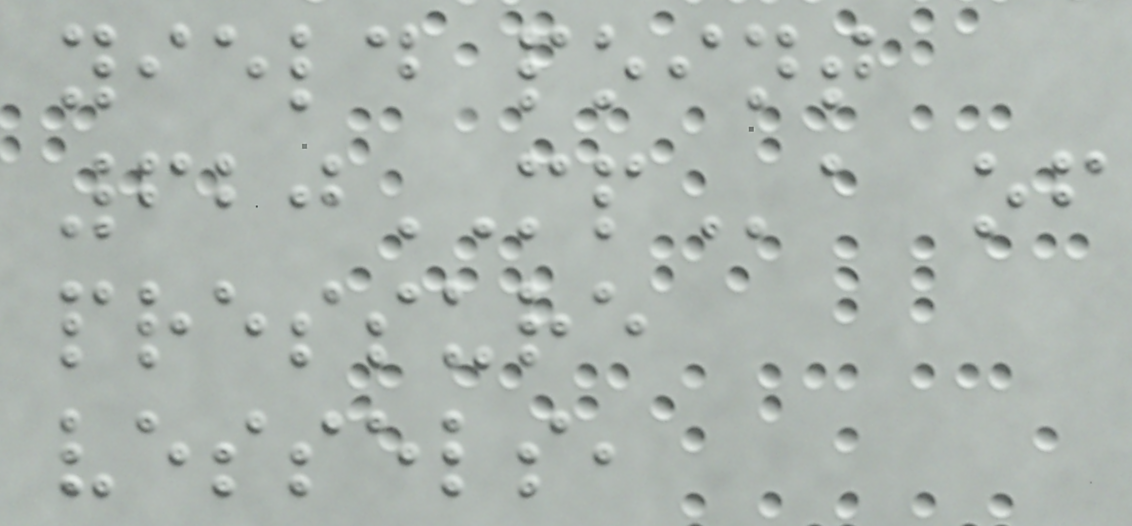yield point
620MPa of
pressure
vessels,
